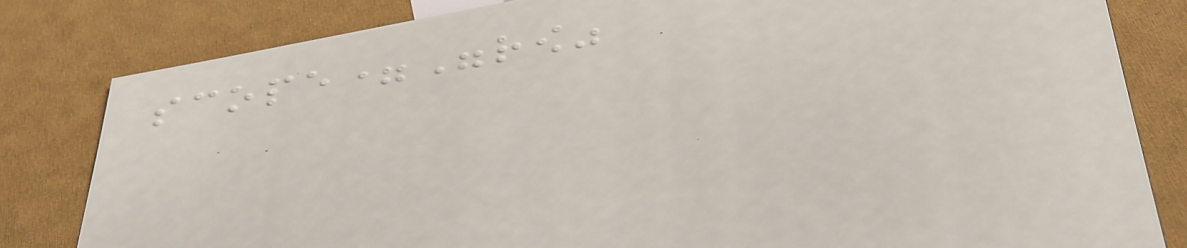scope="row"
